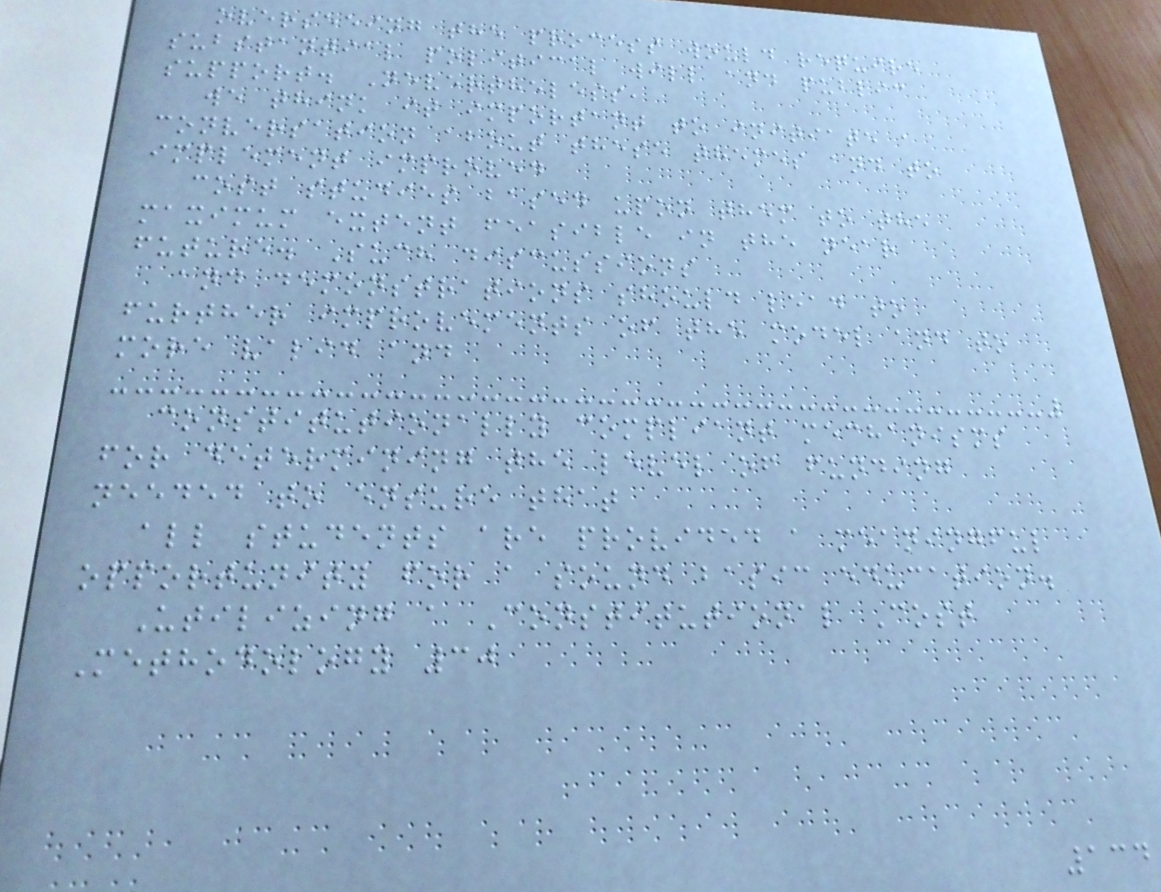overseeing the process would require
substantial political will and public
support. Nevertheless,
we think it important to initiate a
conversation about these themes and to
implement improved
cost studies based upon them to the
maximum extent feasible in the near
future. Such discussions
and demonstrations should lead to
further improvements of the model and to
more valid and
constitutionally compliant mechanisms
for determining the level of funding
needed to ensure that
all students are provided a meaningful
opportunity for a sound basic education.
Utilizing a Constitutional Cost
Methodology 30
134
